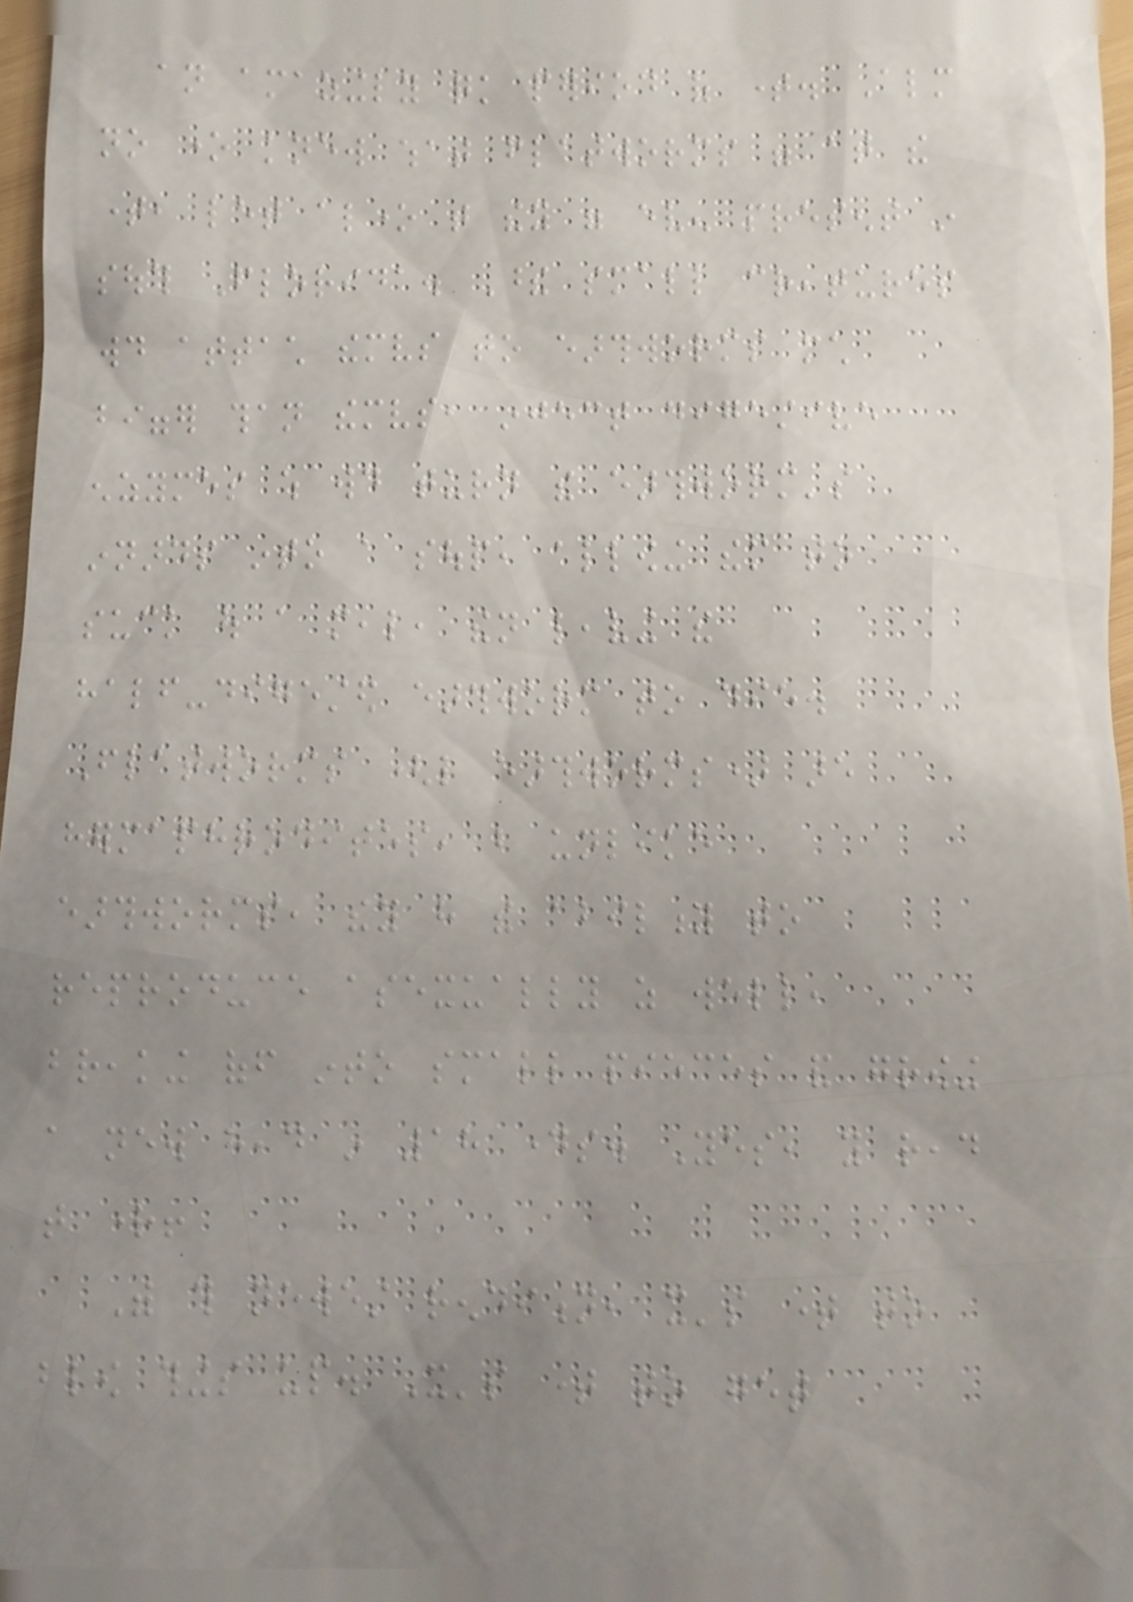an amazingly quick period of time. Almost
no one knew what flatworms were at the
time, let alone that they were even present in
south Florida. These small creatures
would attach themselves to earthworms much
bigger than themselves, inject digestive
enzymes which would turn the earthworm's
innards into a soup, allowing them to
suck out a meal, then leaving the
half-digested earthworm to die.
Flatworms (like earthworms) are
hermaphrodites, but unlike
earthworms, they have the ability to
reproduce asexually as well,
breaking off into small pieces and growing
a new head in 18 days. Yes, you read
that right!
With this newest rendition, it's time to
blow things up. It's time to get
